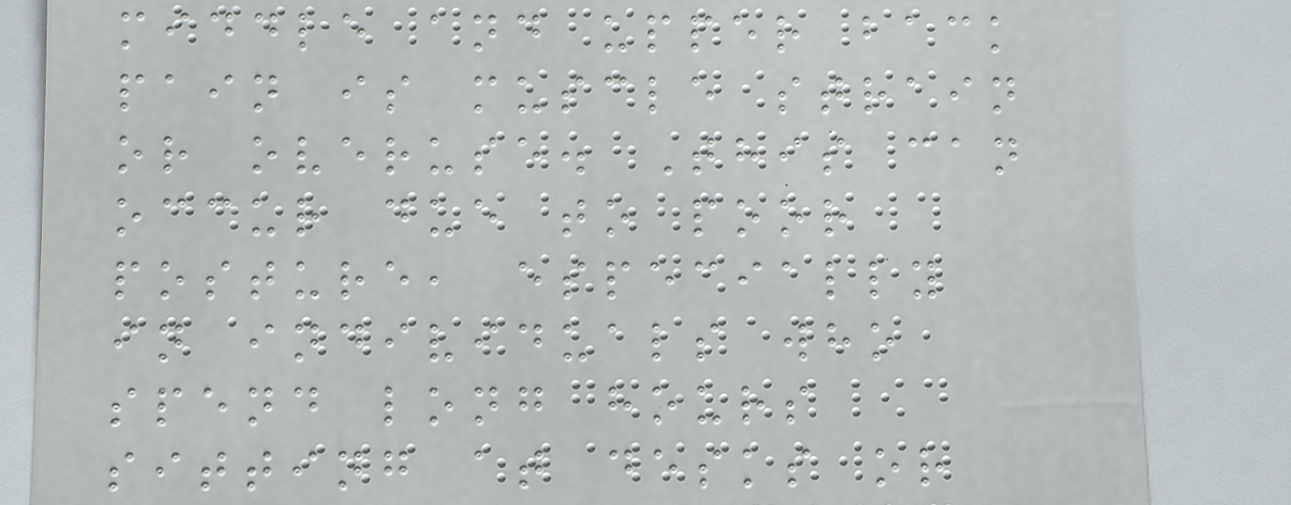middle and upper back
pain is muscle strain
or overuse. This can
occur due to poor
posture, especially
in individuals who
spend long hours
sitting at desks or
